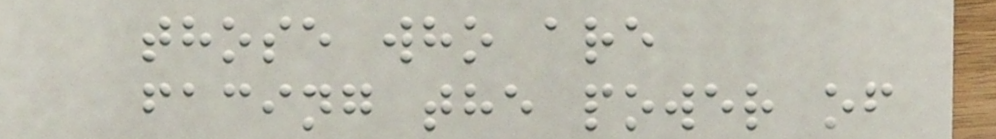those who are
facing the power of
